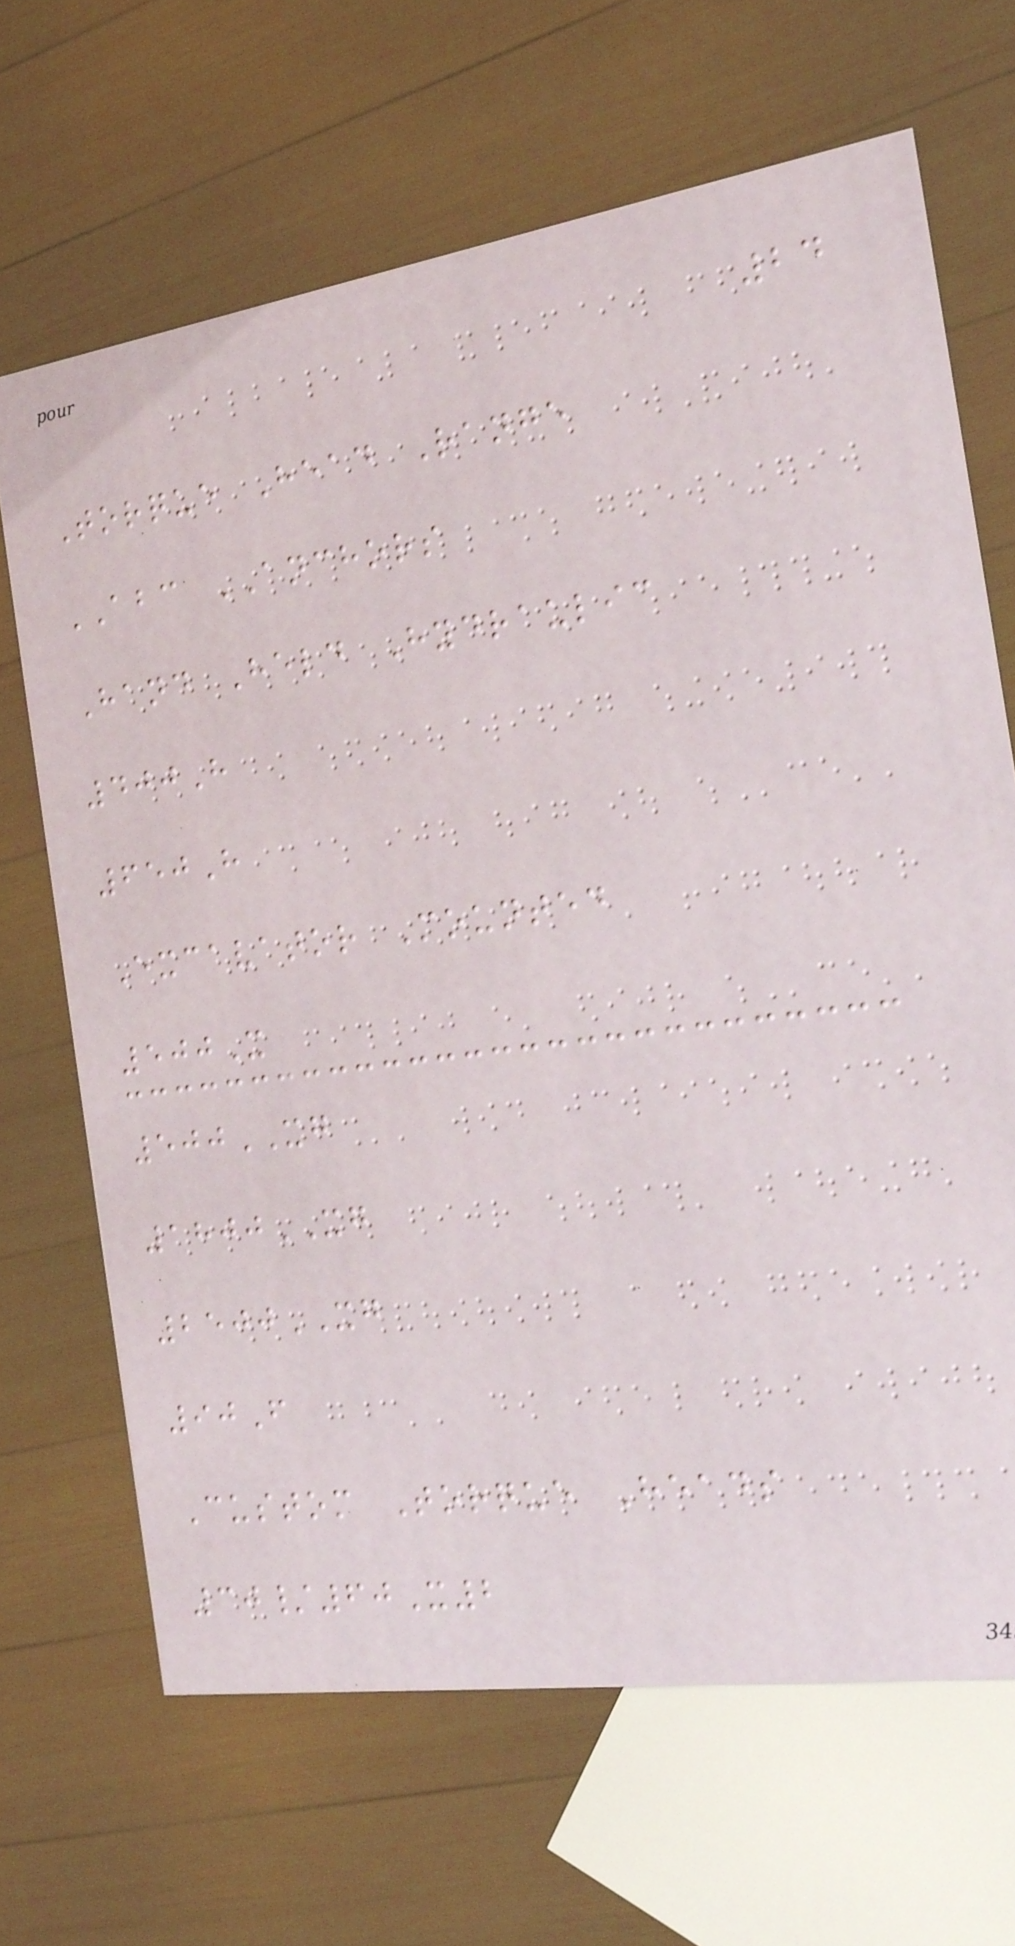24
Torque Head Range
ABC ANCHORS
Hand Held Hydraulic
400H
650H
Excavator Mounted
500X
500XG
1800XG
2500XG
90F
Custom Torque Heads
30/60X2
